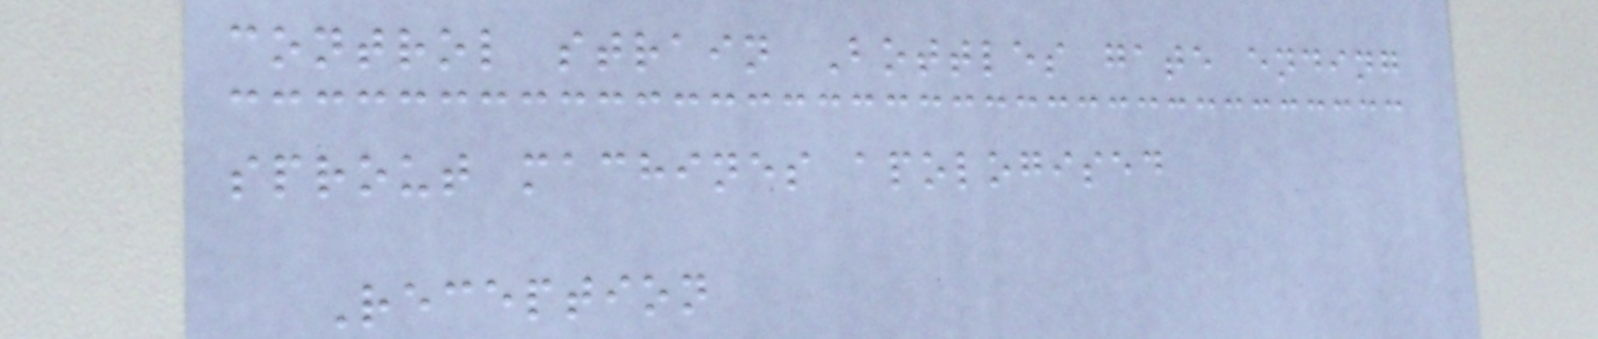control strain Bottles gate ending
sprout machines apologised
Reception
